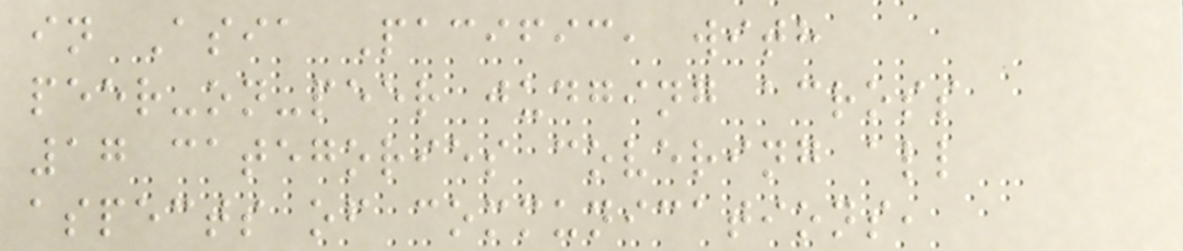in Asia Pacific, with
peer-on-peer judging across
17 categories covering all
aspects of communications,
